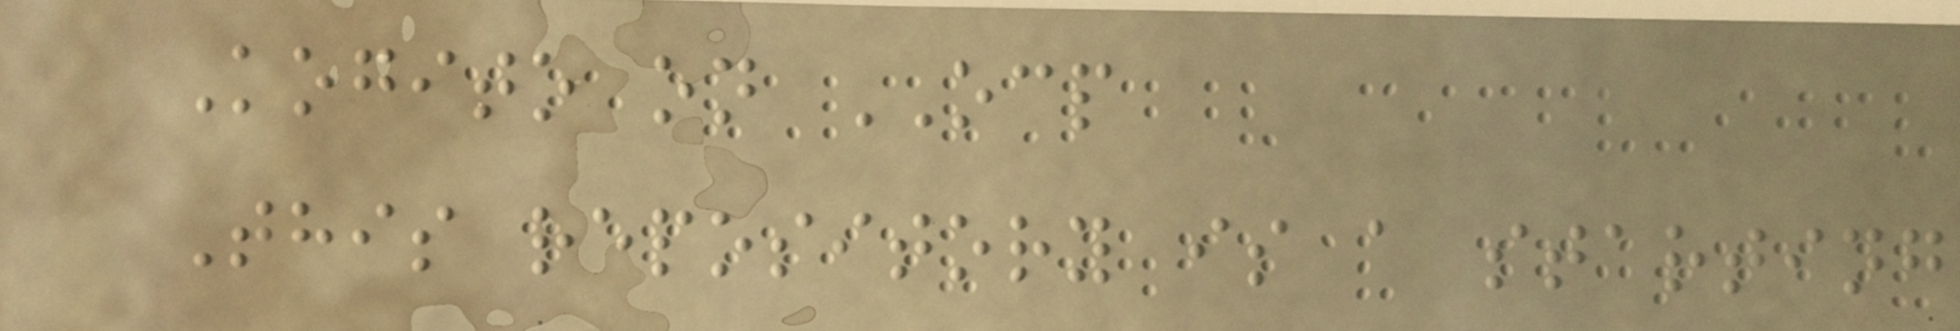Kogito on OCP
This repository is a starting
